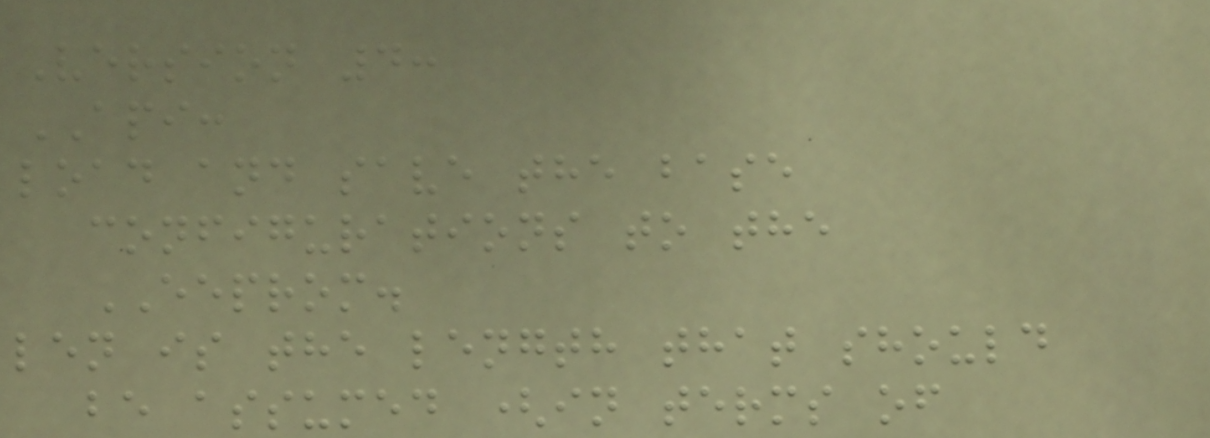Version 4:
API:
load and save the base
configurations to the
EEPROM.
len is the length that should
be assumed (in terms of
